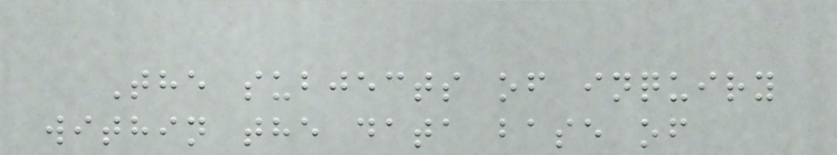The subjects of inquiry
within the data base of
